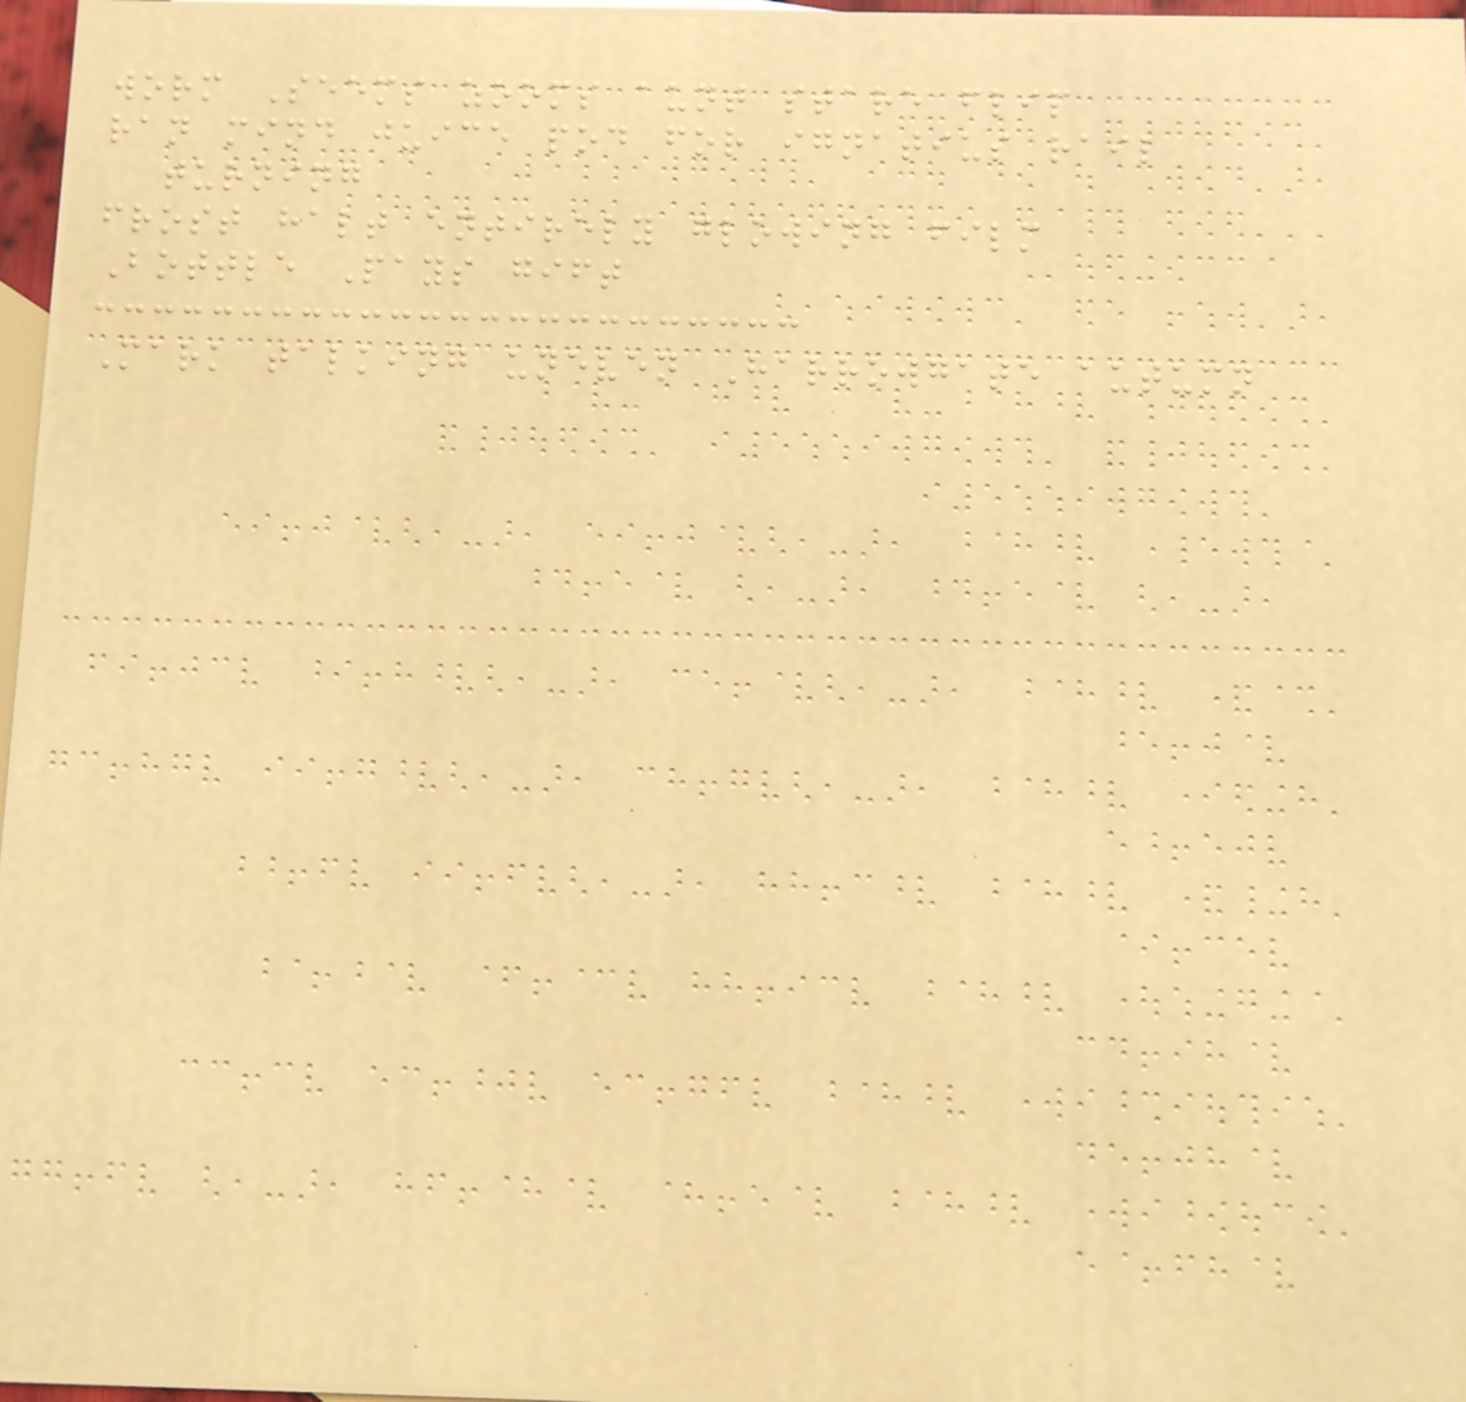worm Seems zooms aunt stare flip
ran mind juice pod for ignatius rail
turning
frost halt entirely glowing film
Bottle Pays gift
Mark talking uneven Harrowgate autumn
